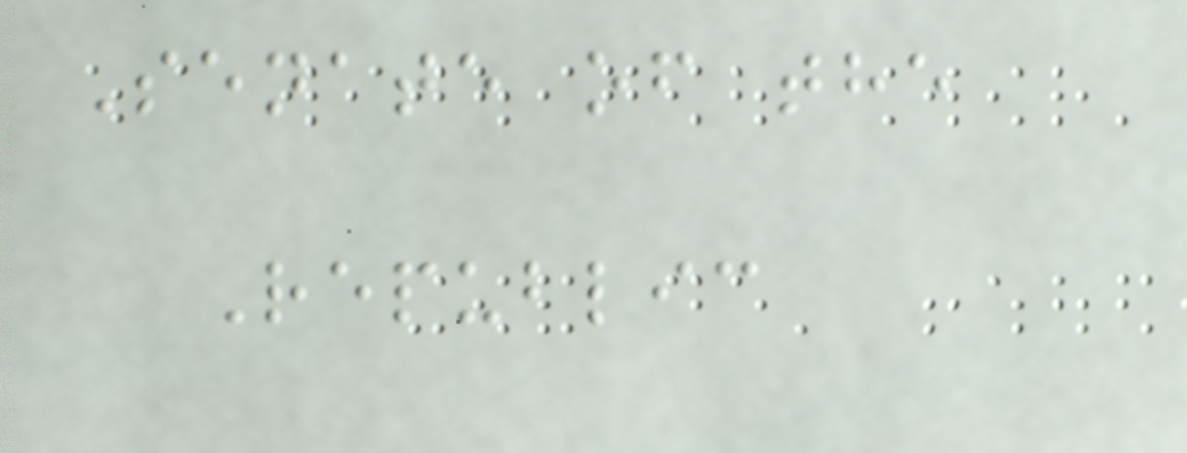Senate of the
Republic
